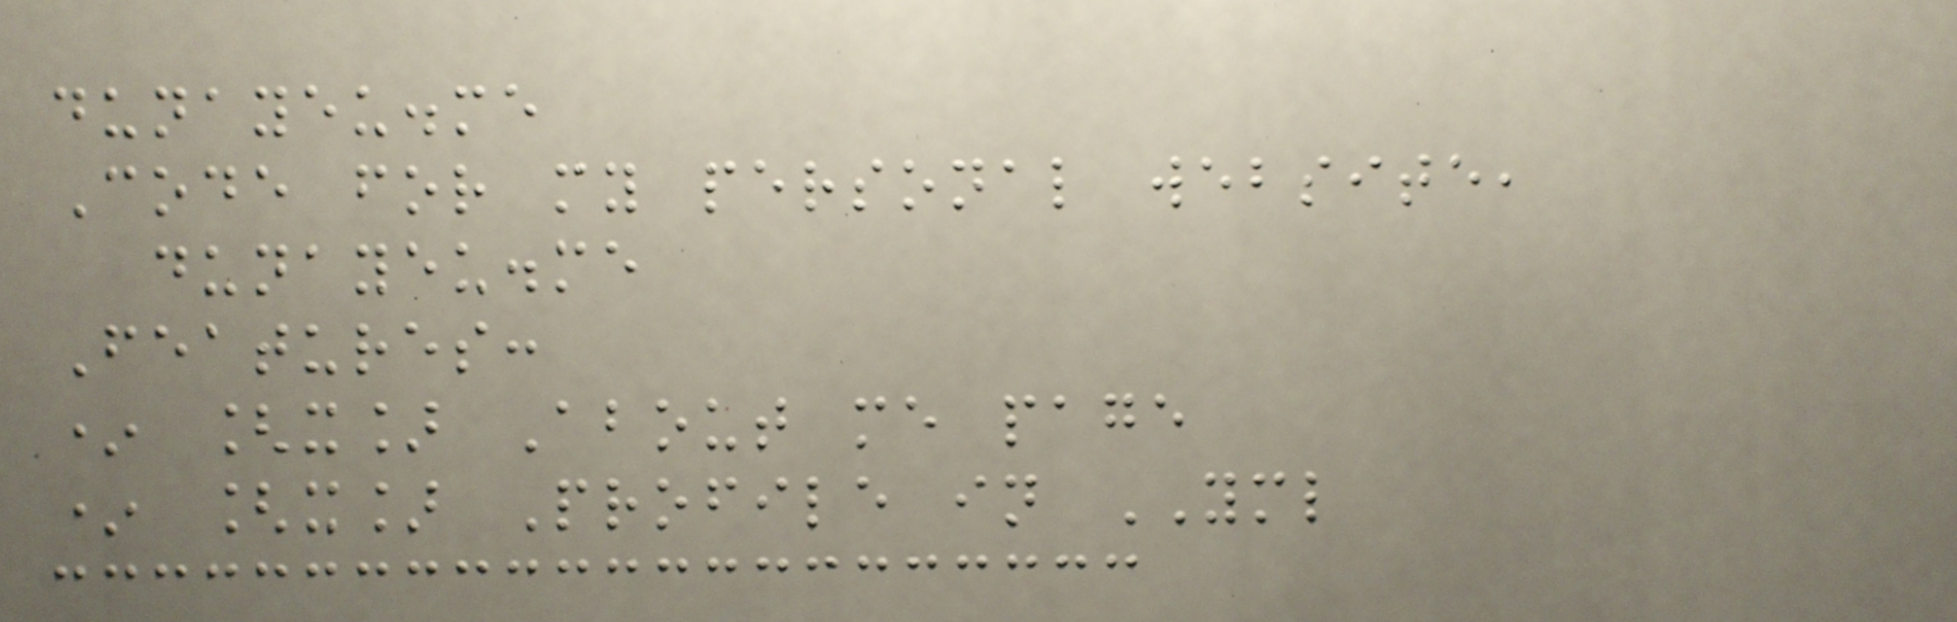dunayeu.me
Code for my personal website,
dunayeu.me
Features:
* [x] About me page
* [x] Profile in YML
